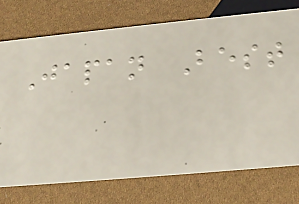Japan Best
